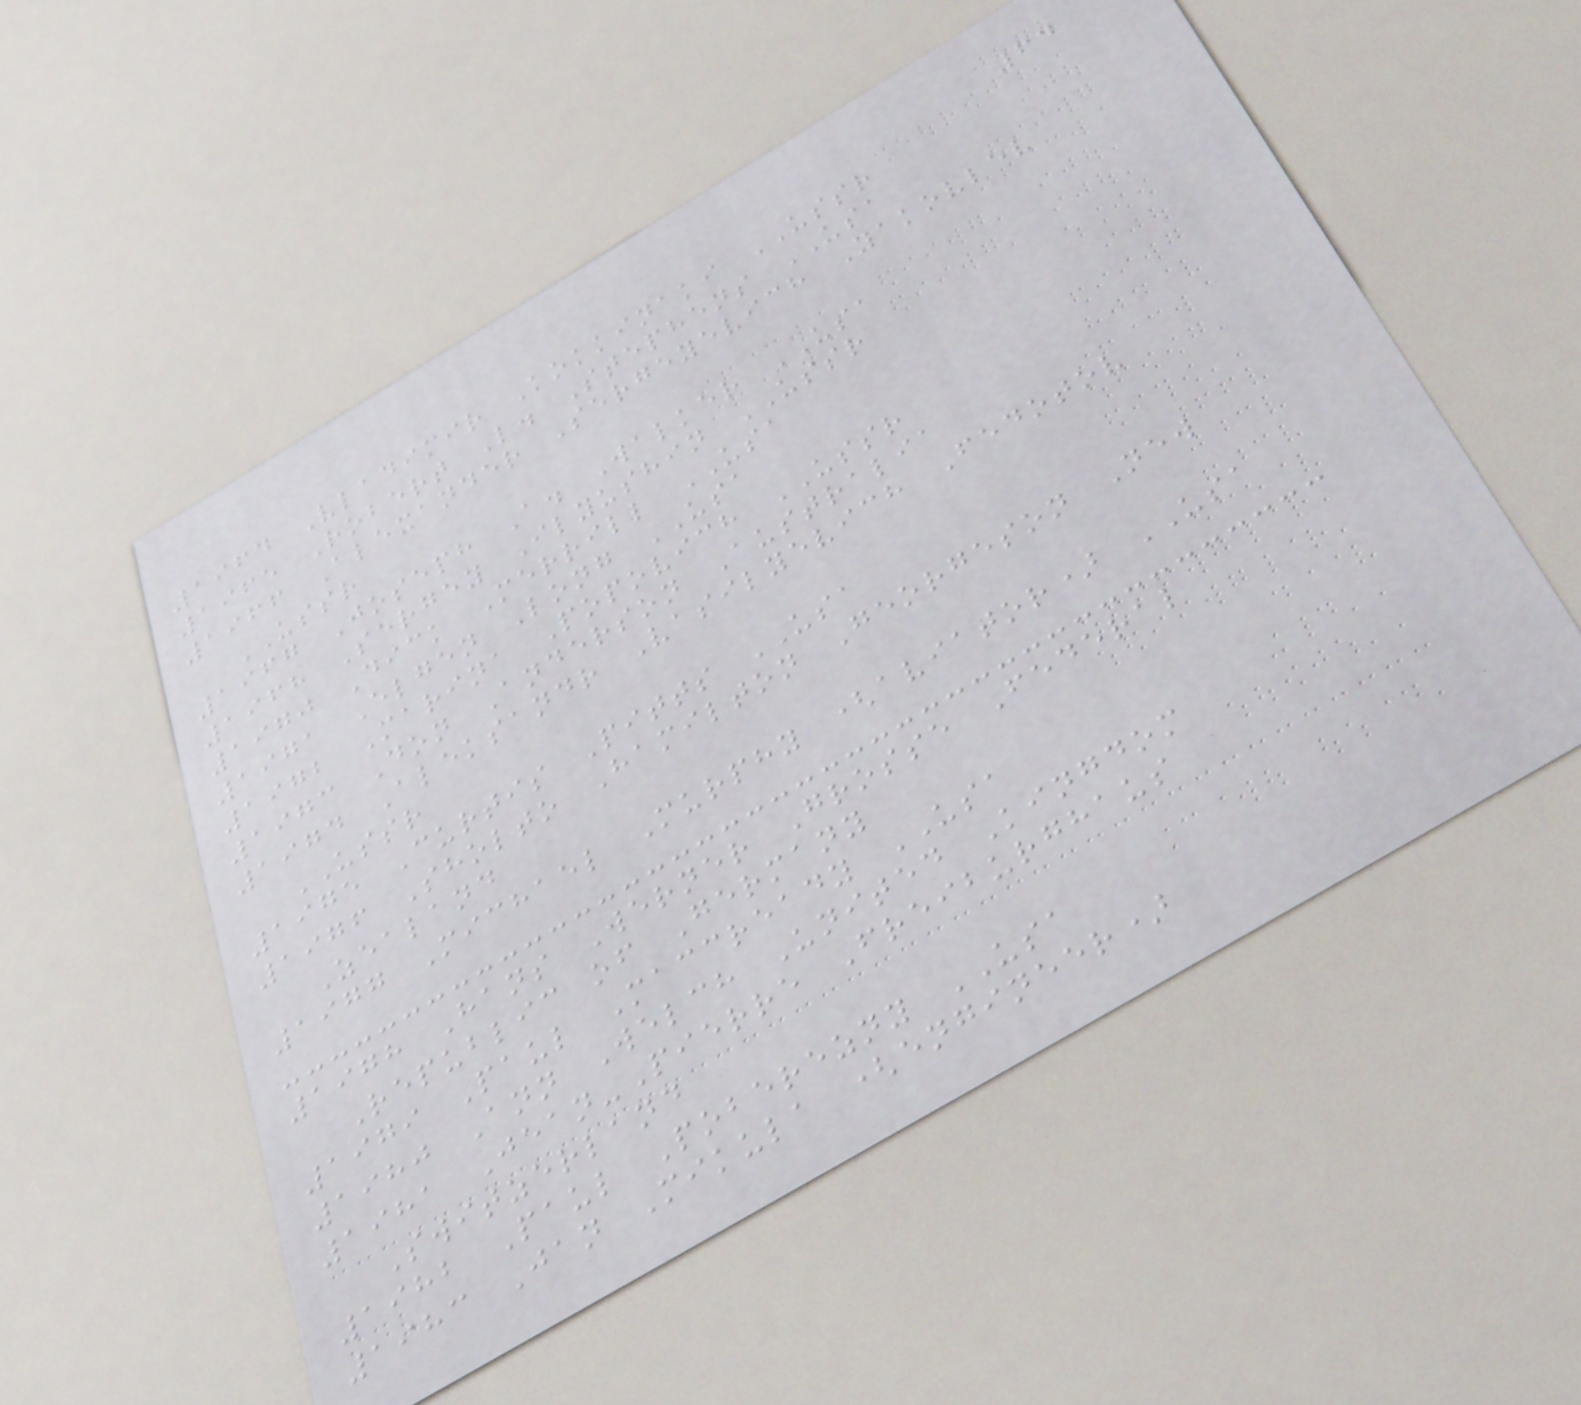64
1964 Vladimir Kokkinaki USSR
1965 Robert L. Stephens USA
1966 Alexander Sergeyevich Yakovlev
USSR
1967 Joseph A. Walker USA
1968 Sergey Ilyushin USSR
1970 Dick Merrill USA
1971 Elgen Long USA
1972 Marina Popovich USSR
1973 Don Anderson Australia
1974 Aleksandr Vasilyevich Fedotov
USSR
1975 Curtis Pitts USA
1976 Sholto Hamilton Georgeson New
Zealand
1977 Michael Murphy (aviator) USA
1978 Hans Werner Grosse Federal
Republic of Germany
1979 Paul Maccready USA
1980 Ann Welch United Kingdom
1981 Jean-Pierre Freiburghaus
Switzerland
1982 Paul Poberezny USA
1983 Jan Mikula (engineer)
